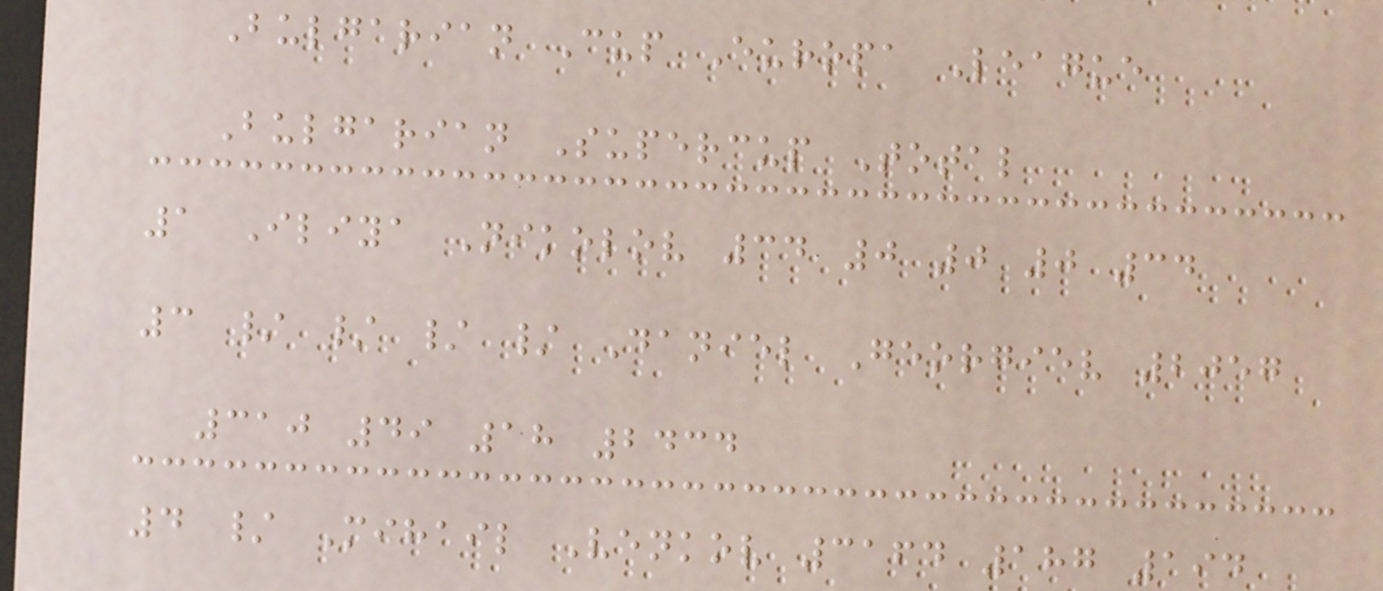Bulgarian Cup Europa League
Bulgarian Supercup Total
1 Iliya Nikolov 34 0 0 0 34
3 / / / / Daniel Georgiev 2057
310 49 18 2434
4 / Mihail Venkov 3164 187 194
